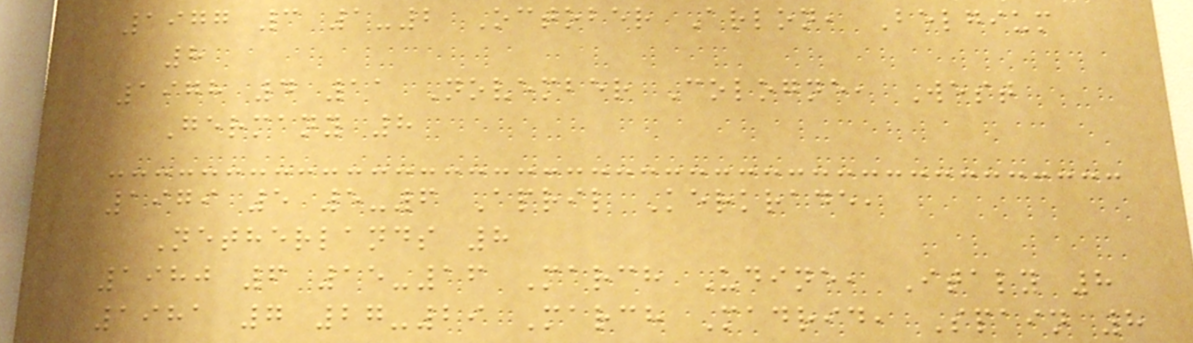1977 3 1-2 October Arlon, Belgium
8
1978 4 11 November Cologne, West
Germany 8
1979 5 5-6 April Kerkrade,
Netherlands 8
1980 6 15-16 March Udine, Italy 8
1981 7 27-29 March Madrid, Spain 8
